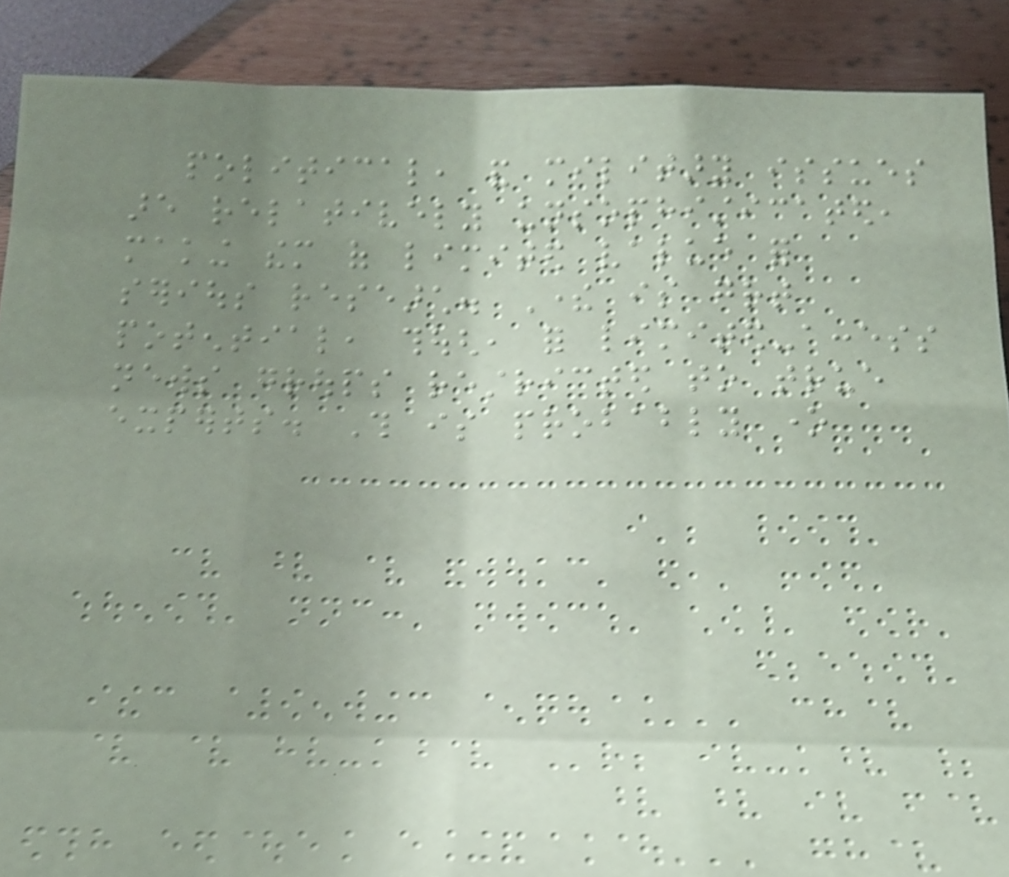political, and military issues
are relatively unsophisticated,
making them of limited value for
serious research. There is great
potential, though, for limited-access
news groups restricted to true
experts. This is probably one
